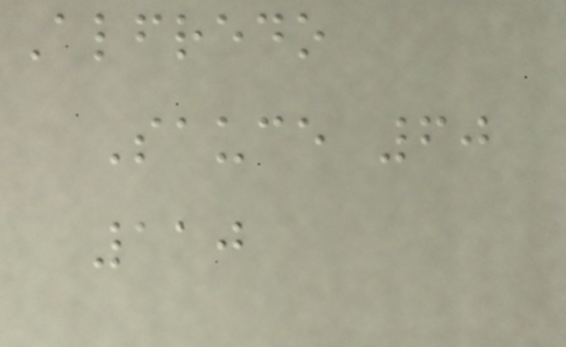Alfredo
Sauce 60
110
